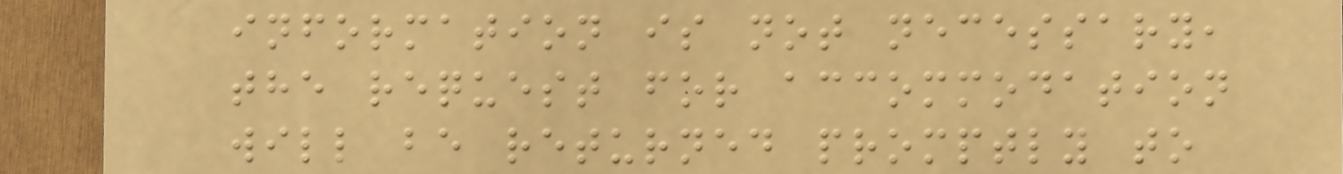information is not necessary,
the request for accommodation
will be returned promptly to
